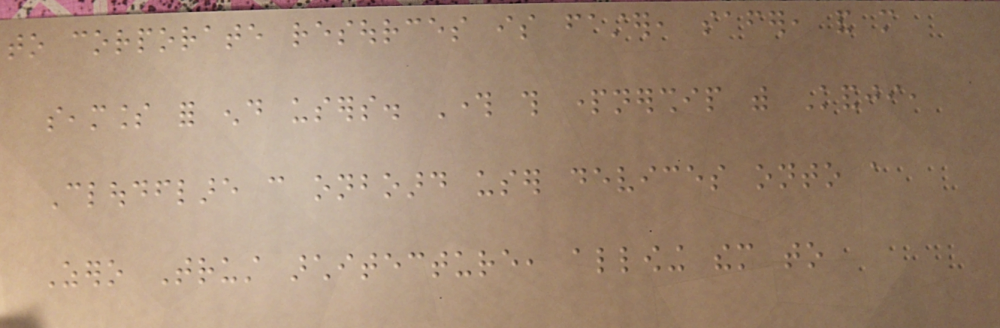to corporate resources is faster, safer, and more
seamless for end users. Through this partnership with Kandji,
Cloudflare can onboard user devices onto a
Zero Trust architecture, allowing them to
